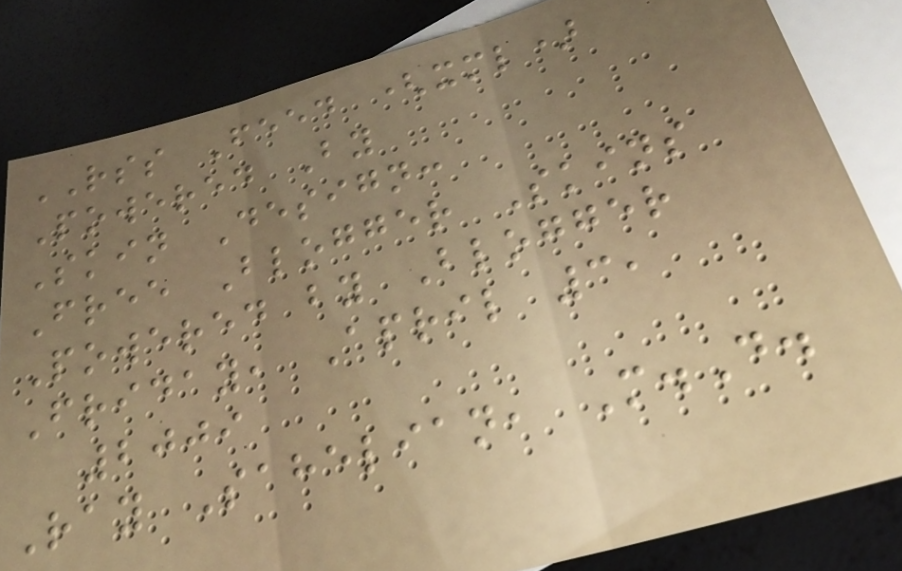RSS Feed (xml)
Powered By
Skin Design:
Free Blogger Skins
Powered by Blogger
Friday, April 3,
2009
Ray Sahelian, M.D.
